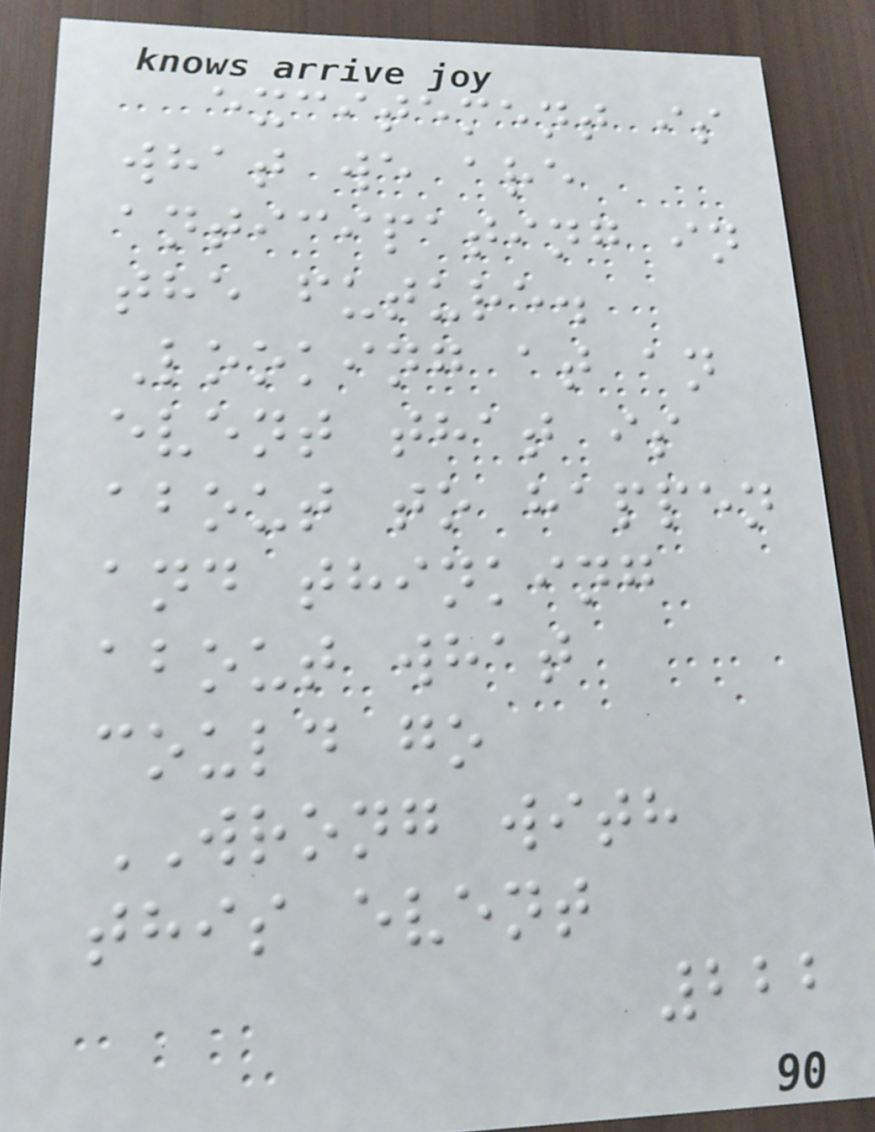excitement is
what we are
anticipating in
the future.
Looking at an
event that is
about to happen
and thinking
about what
could go
WRONG with
this event
222
